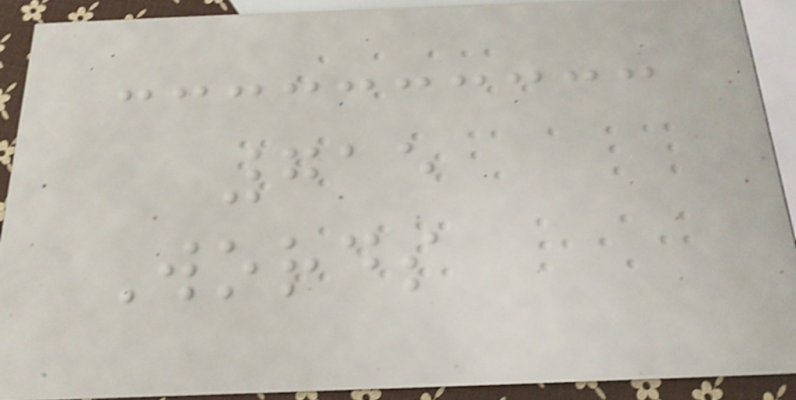715
Words
